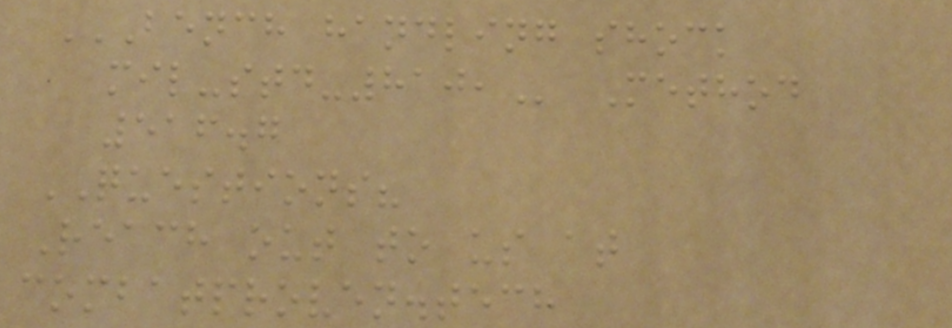BENCH HANDLING SHOCK
MIL-STD-810, Method
516.7
QUESTIONS?
Reach out to us at
combatproven.tech
